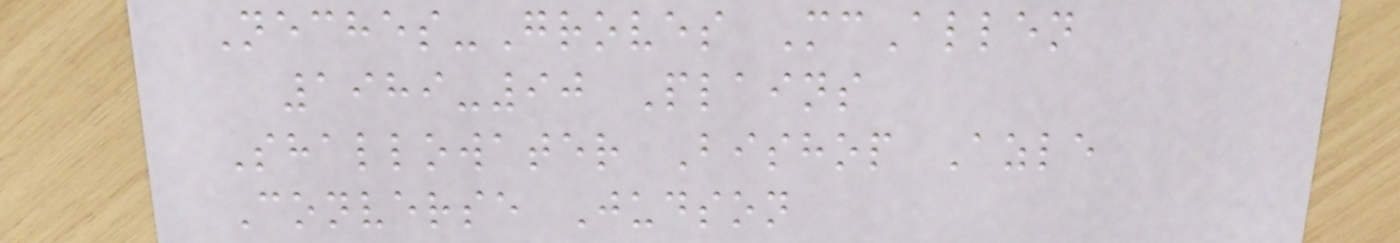Neches-Groves McAllen
1989-90 Plains
Shallowater Bishop Azle
Converse Judson
